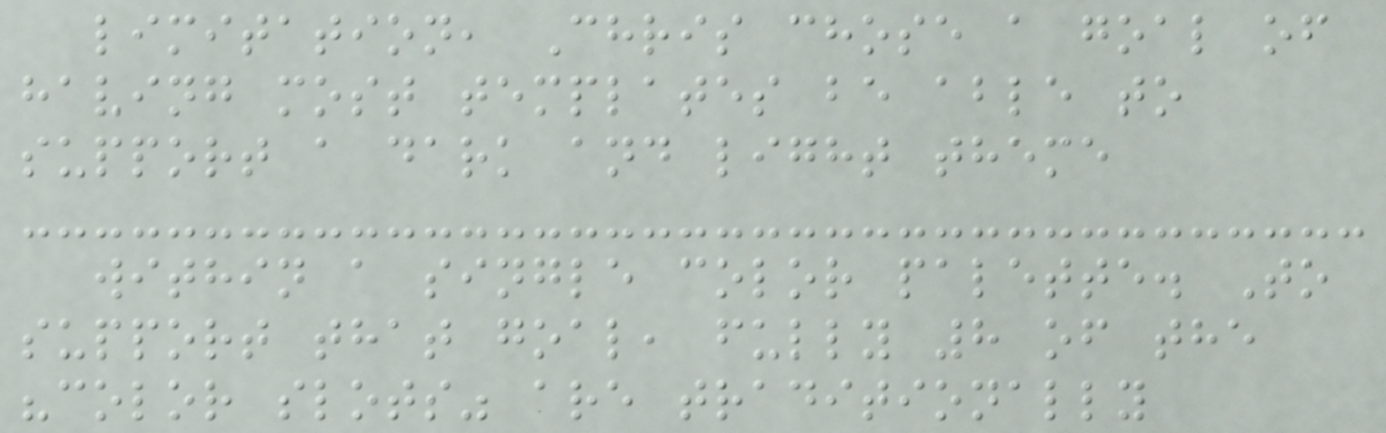limitation, Chris chose a goal of
having most templates be able to
support a dark and light theme
within a single color palette. To
support that goal, fully 8 of the
"color slots" are traditionally
